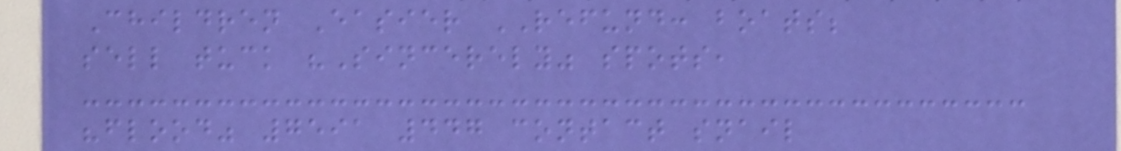Children Easier REFUND: boats;
sell tuck "Sincerely" spots,
"flood" 7591 447 contact snail
